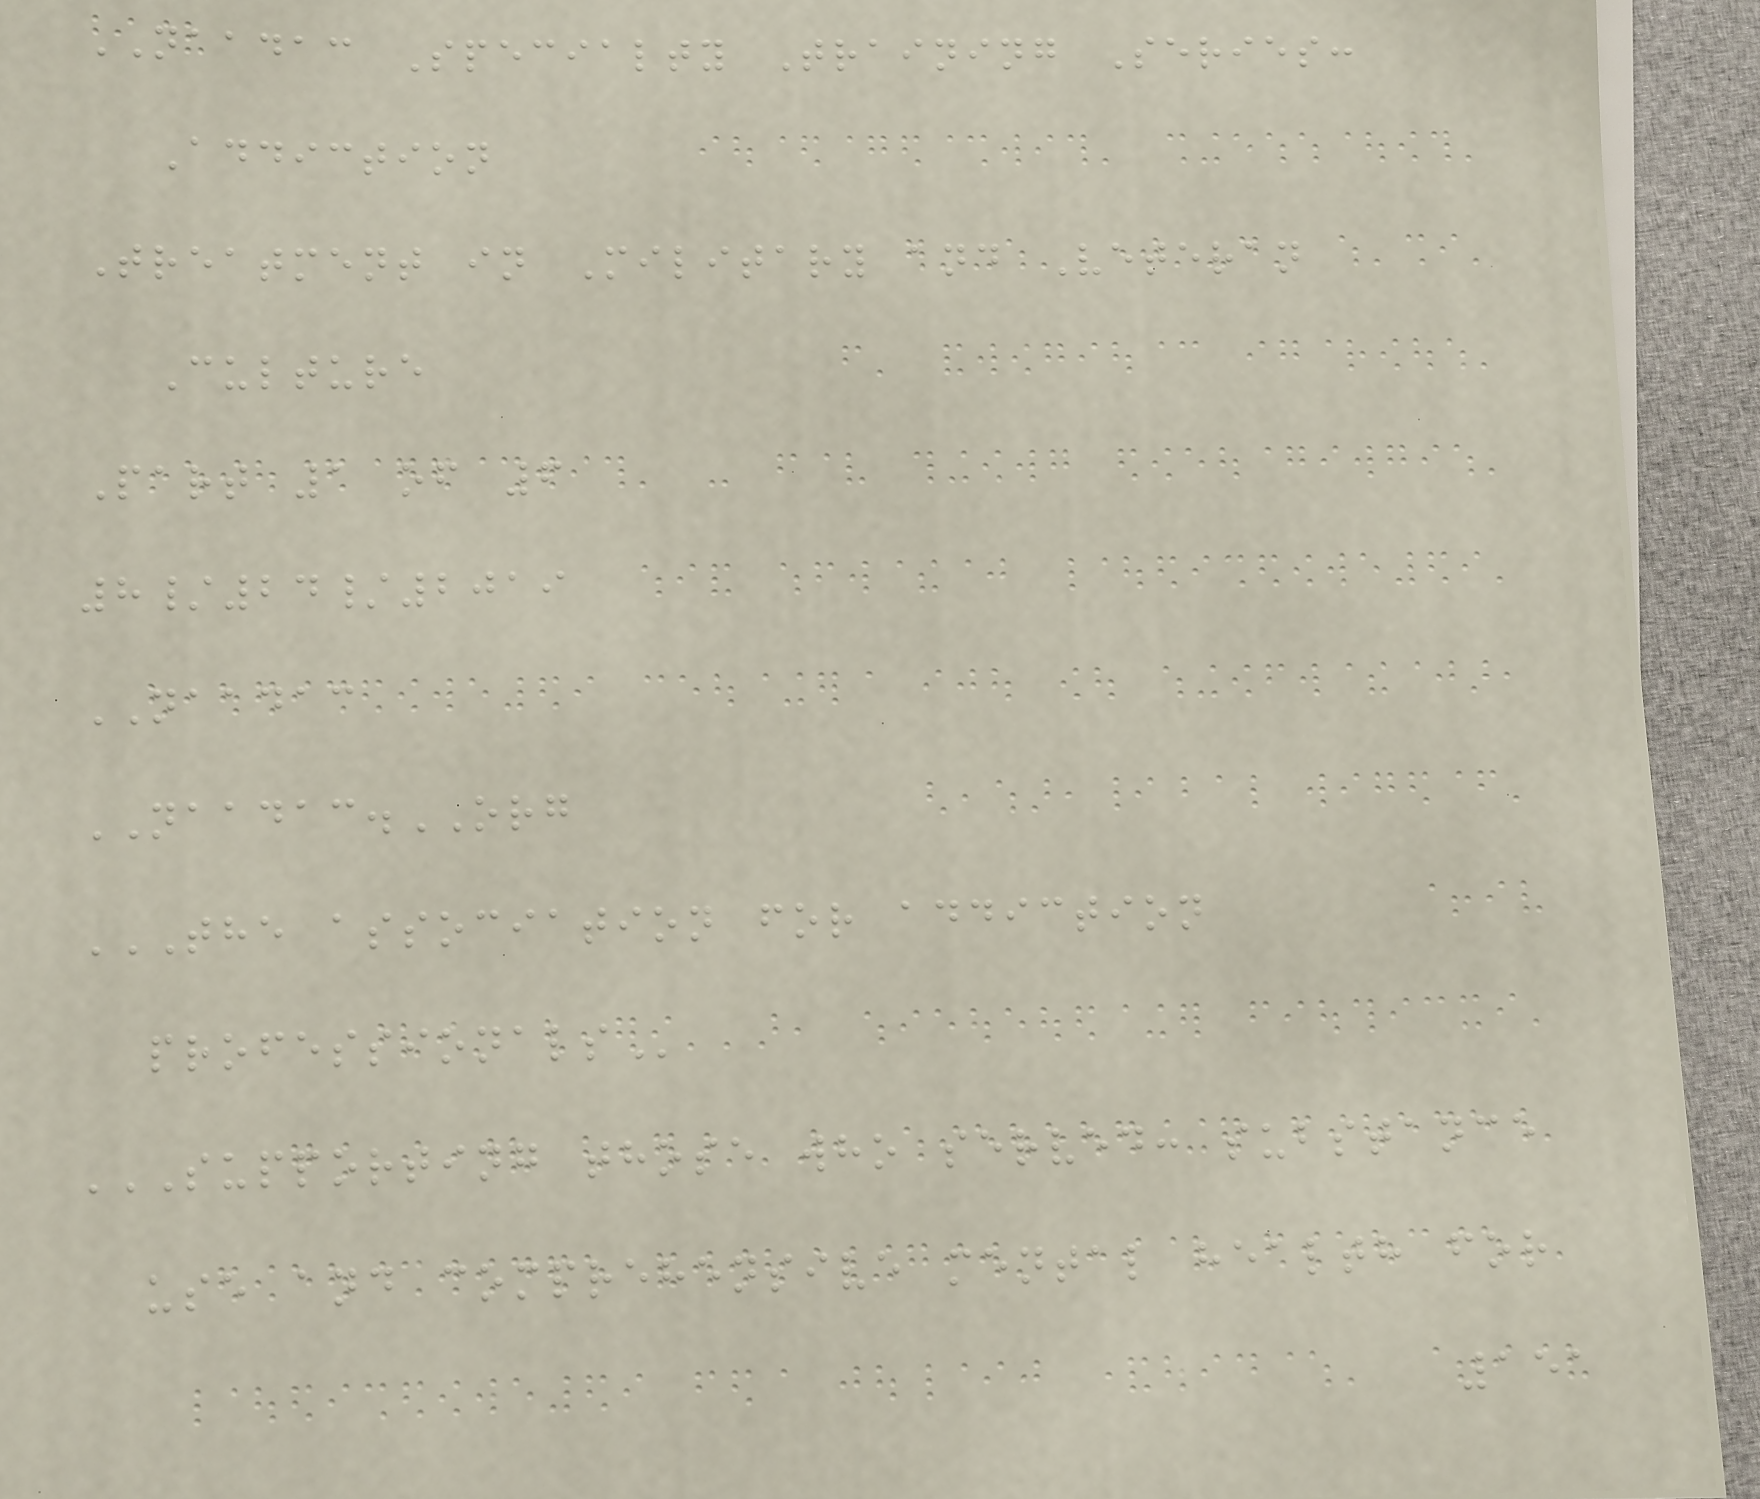NAADAC Specialty Training Series:
Addiction
Treatment in Military and Veteran
Culture
Part 1 of 6
8/24/2019
NAADAC
NAADAC.ORG
THE ASSOCIATION FOR ADDICTION
PROFESSIONALS
SUPPORTING THOSE WHO SERVED: SUBSTANCE
USE AND COMPREHENSIVE MENTAL HEALTH FOR
151
